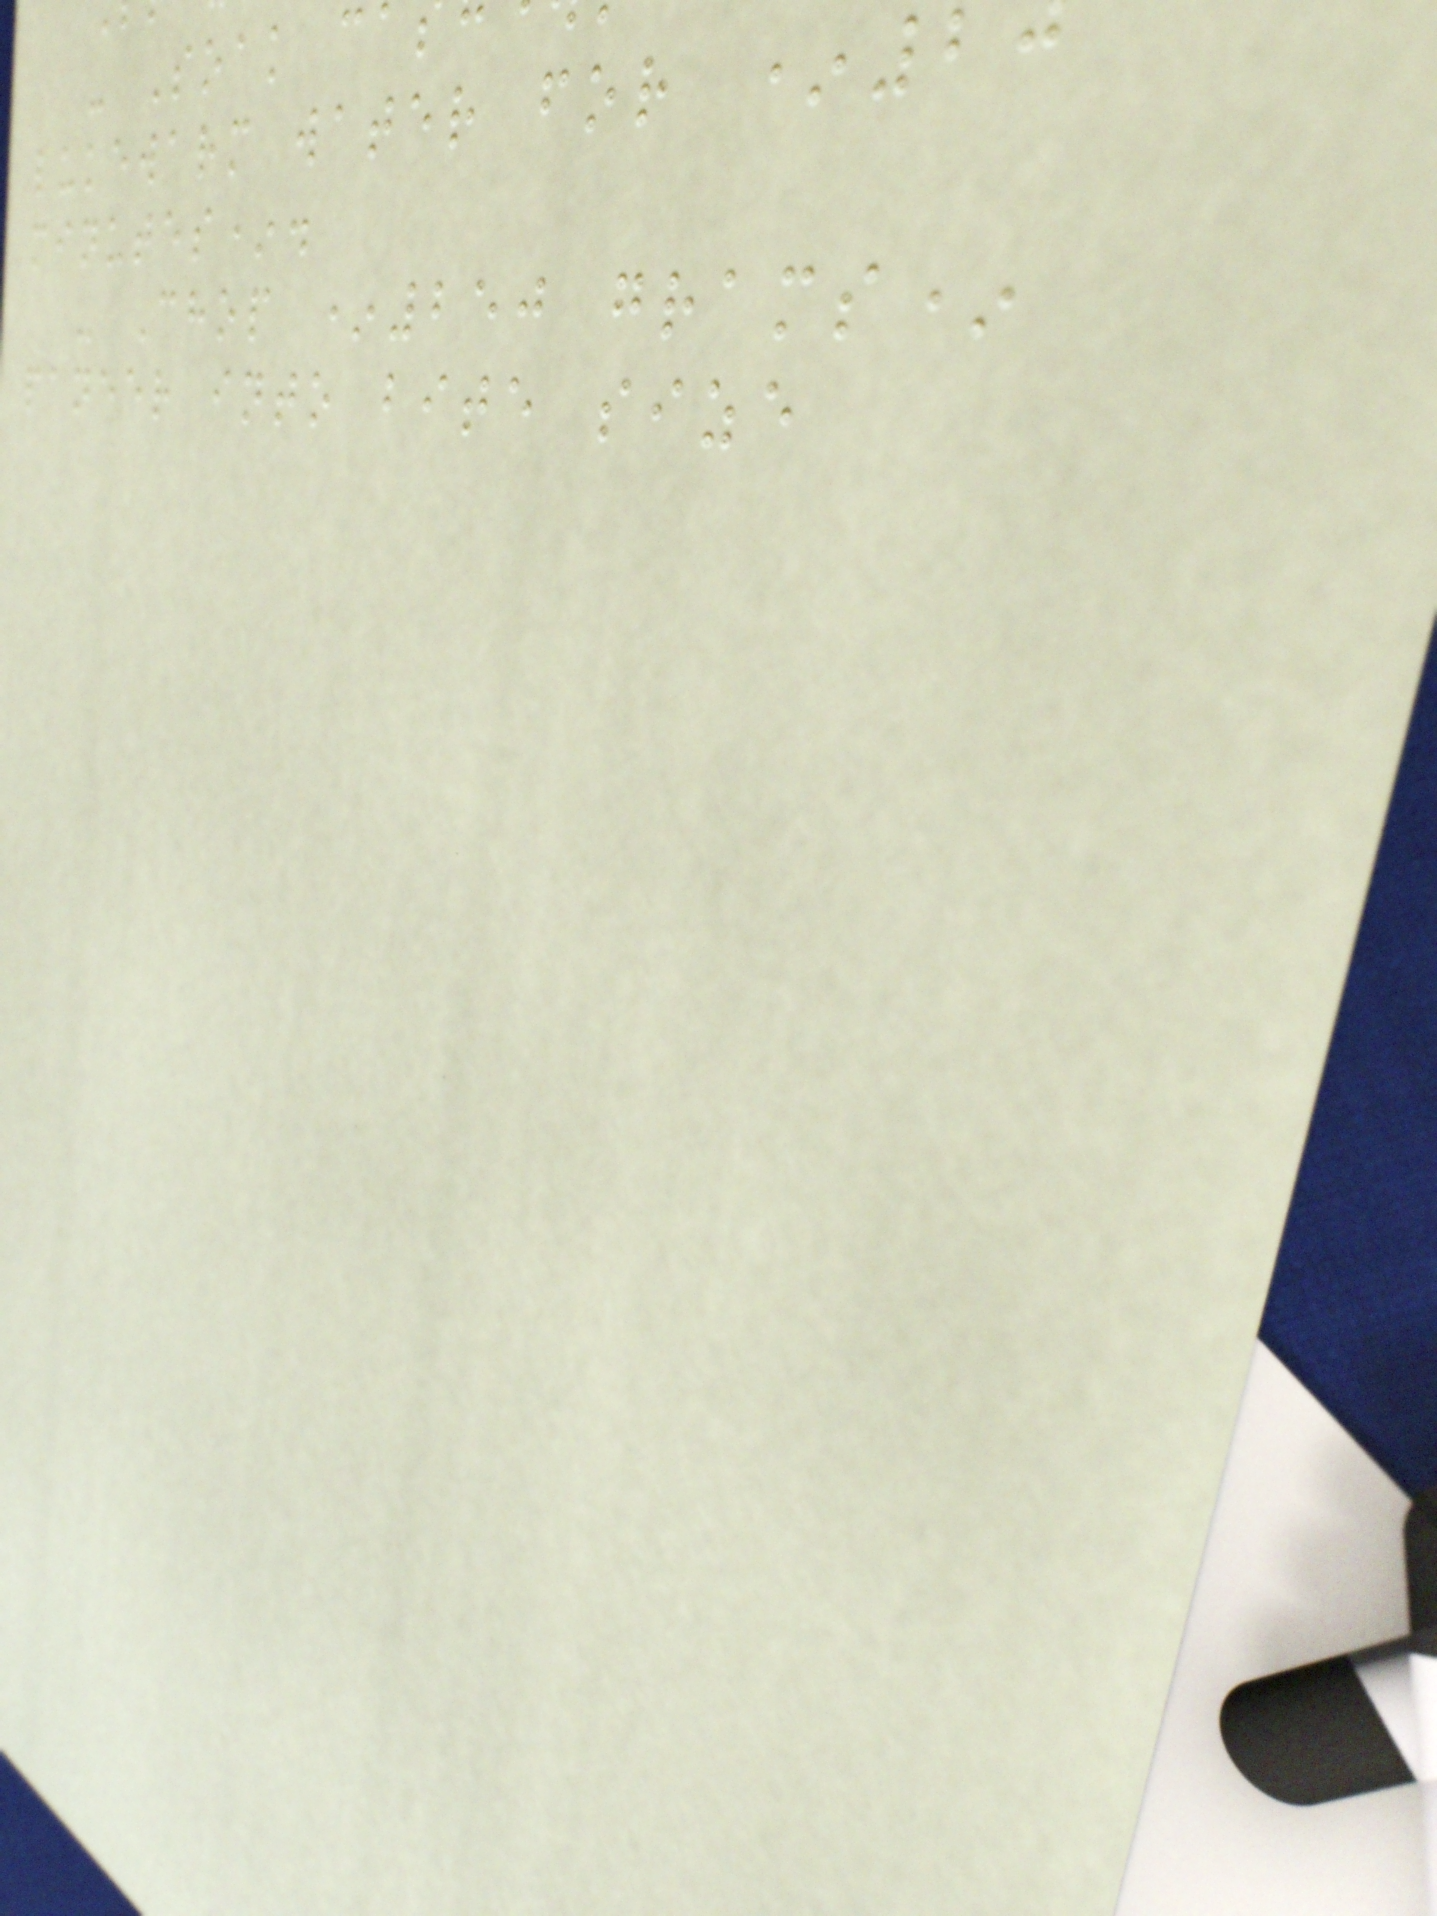- Soak ca
lukewarm water for *2
minutes*.
- Chop *250 grams*
paneer into bite size
